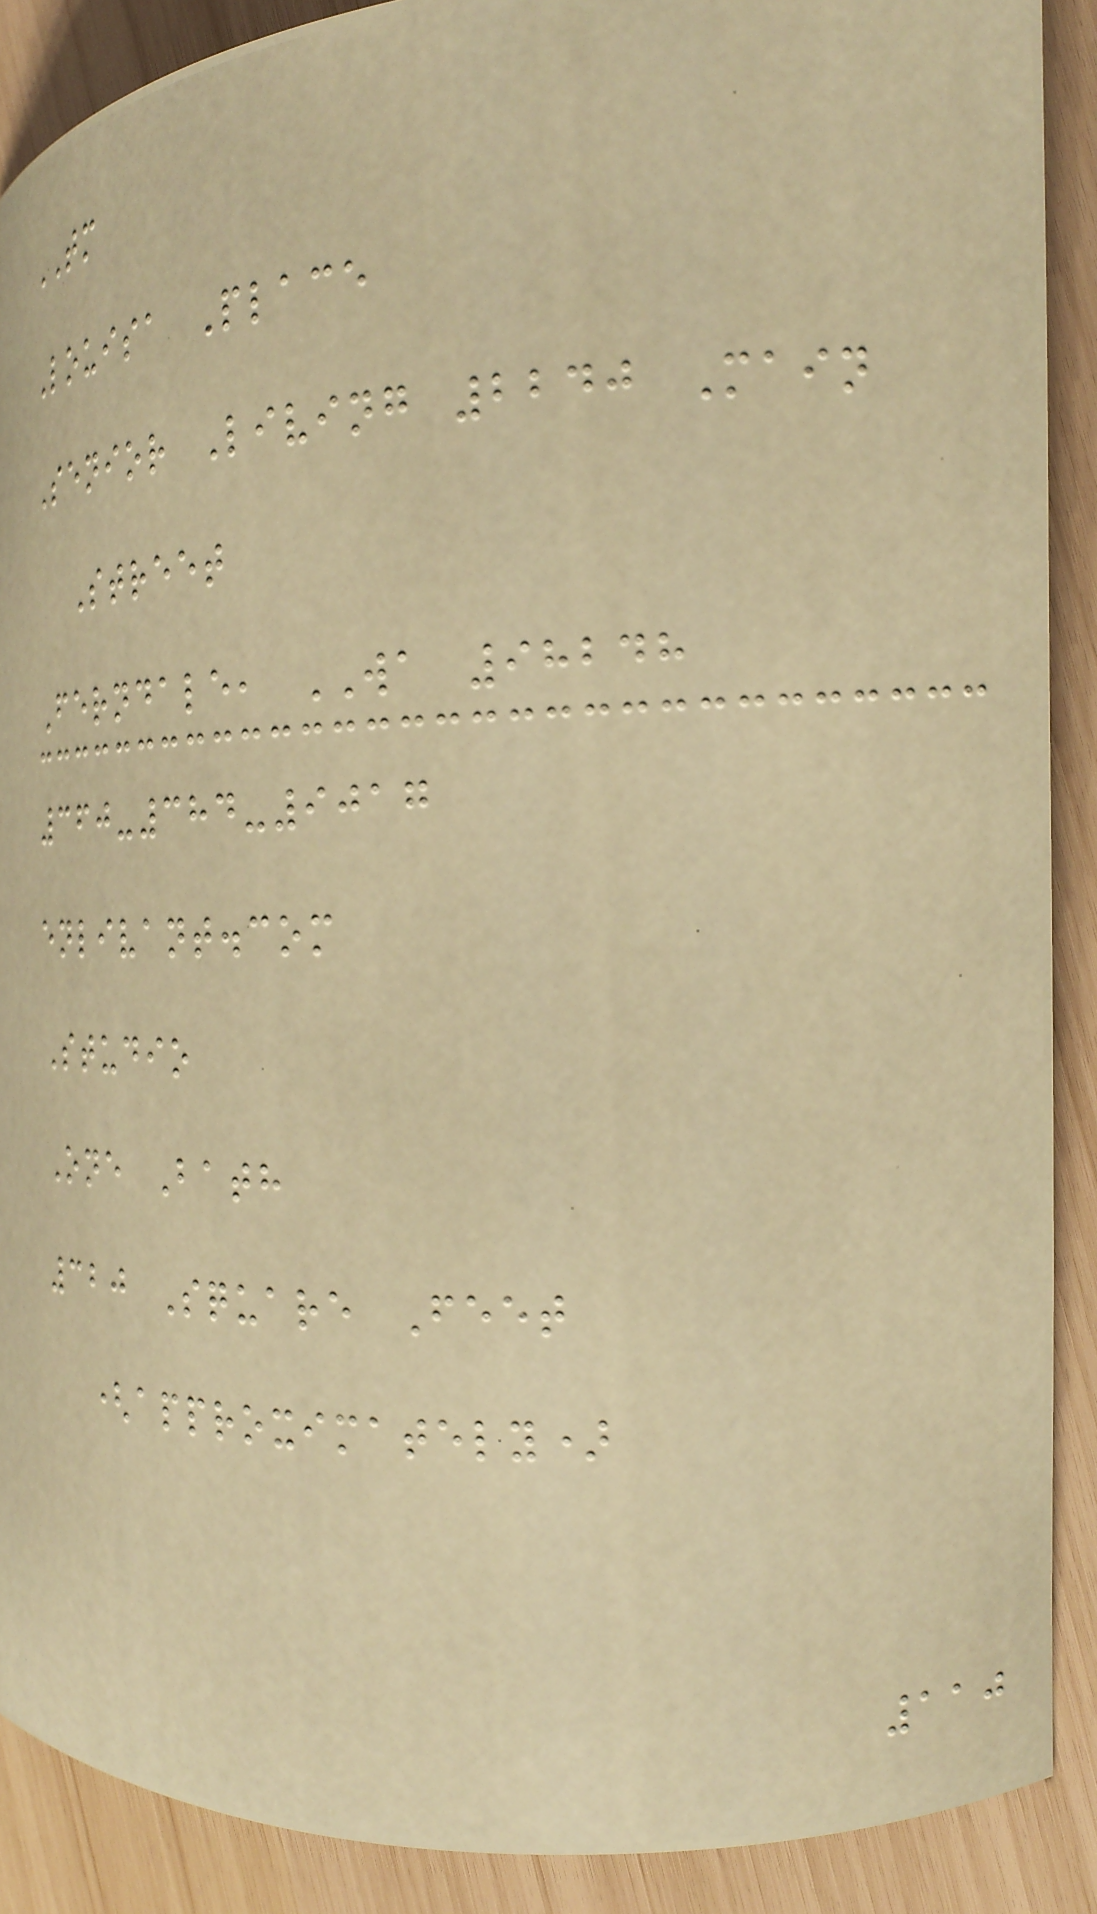TM
Louisa Place
Senior Living 2240 Main
Street
Ferndale, WA 98248
360-384-9017
enlivant.com
Studio
One Bath
320 Square Feet
(approximately)
110
